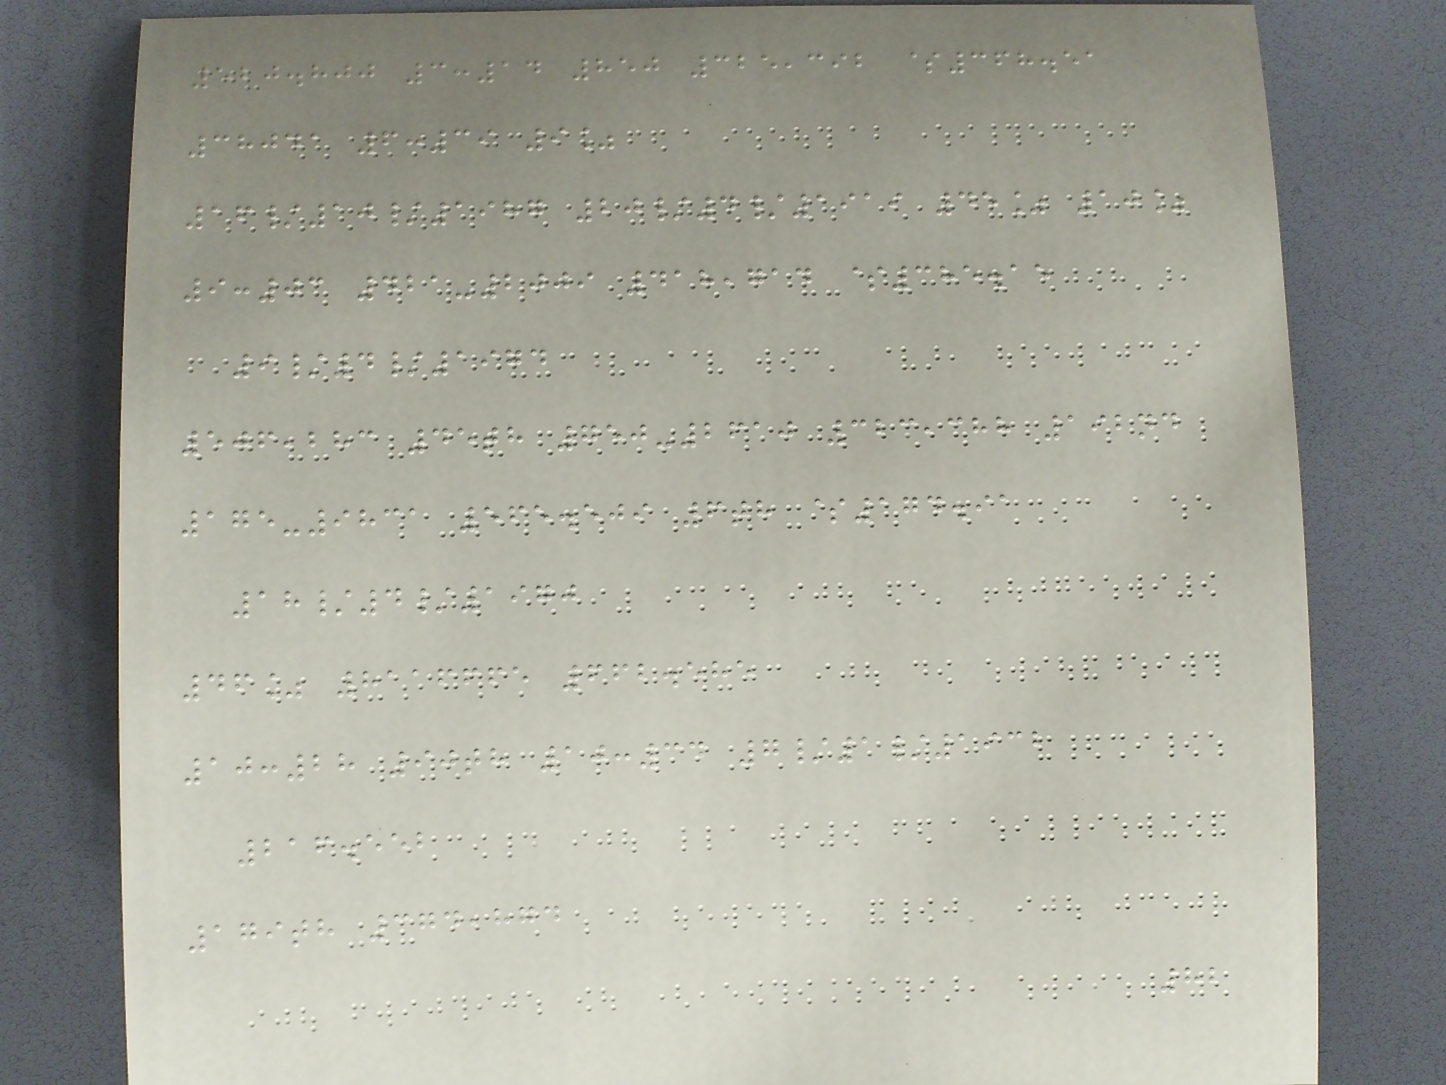520.800 3:14 850 325,392 $368.51
38041 6:39 9%
16/10/1987 20/4/1919 45% 10%
9:03 421-2009 418,714 $385.15
9/4/1974
506,283 45th 750-2610 323,388 192nd
175-9831 565.509 6th $174.91
18/4/1970
46% 8116665 662.585
10:28 90th 10:34 7/1/1932
216.552
179th 374,874
82
